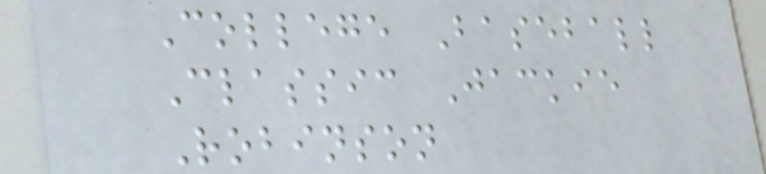College Baseball
Classic Jackie
Robinson
